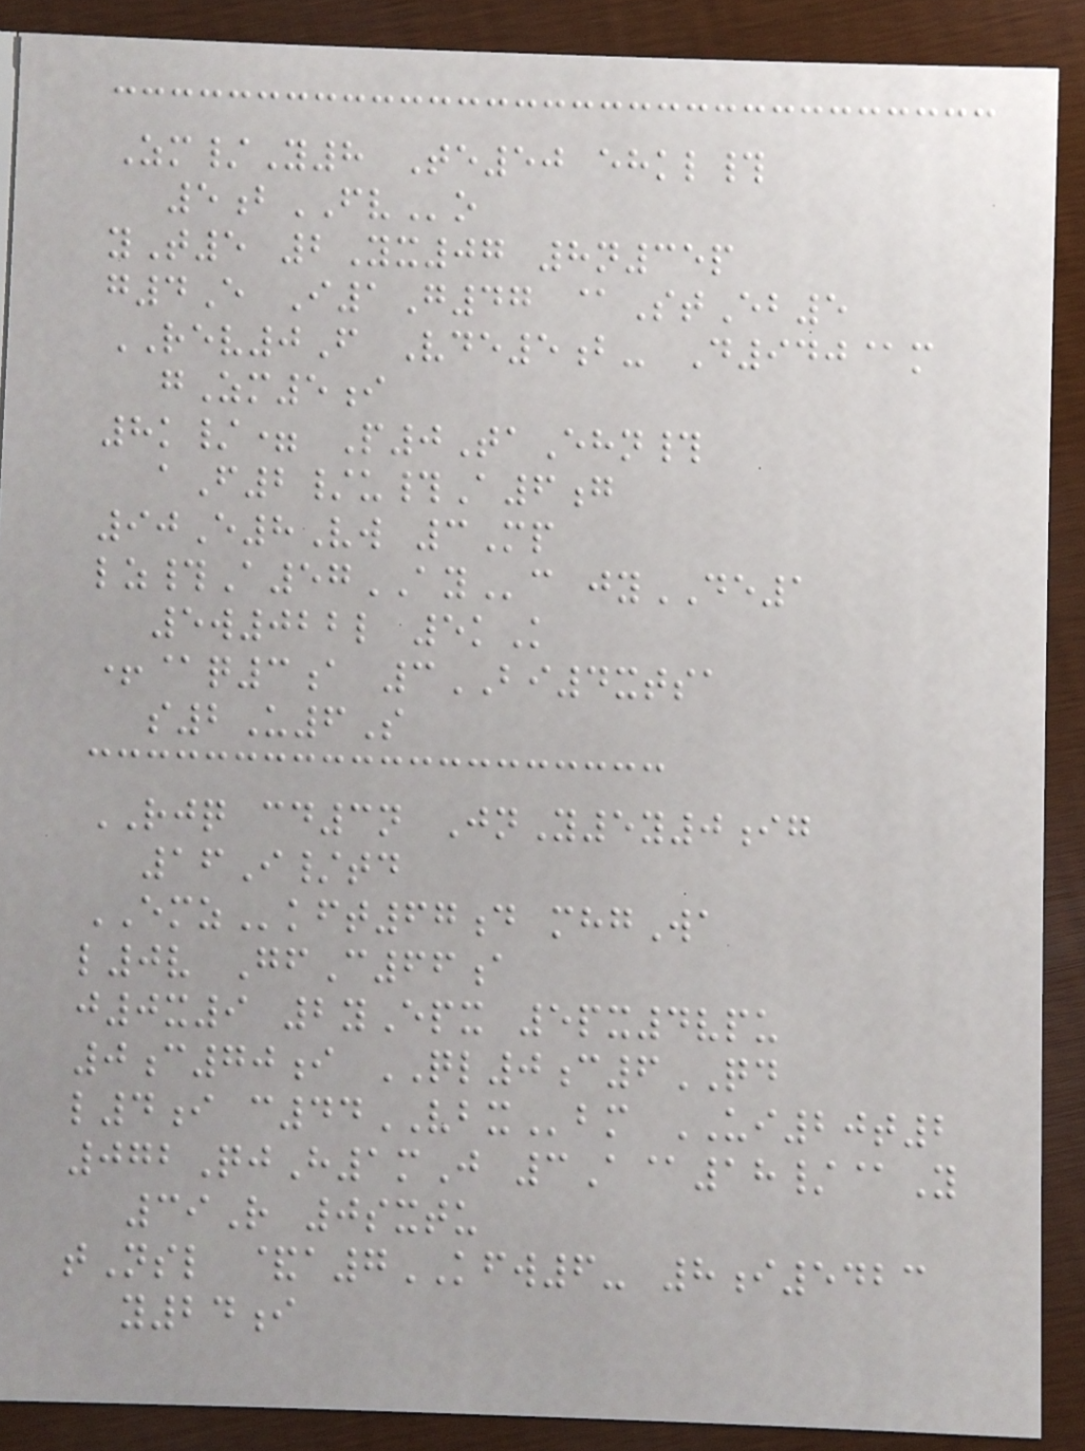Zm/Y8 Te50 ehkl#
5bFVo
yT5 2Yx07 8n35p
g4E I1G47 @StEb5
REV0F Vde5b- D940@m
gZm5i
8k/= P0TaEhn#
aF2/u#A6g
90E8Vw 3Mp
lz#A57AYc jyDE1
5w022l 5kK
+@q3a 3BI4xtsa
s2U6S
RJQ cd3n JnY5y0ig
16I/td
EMZkft67d mhgWa
l0v GfC66a
j0x9 2yEpx 5px4vpu
0c70i QL0c6QD
l4i c44VBXbm UI20t2
072QjH1mJ 3A@18/@Y
39R 0sxtu
tNsl &a7KFW6- 8i5423
y24i
